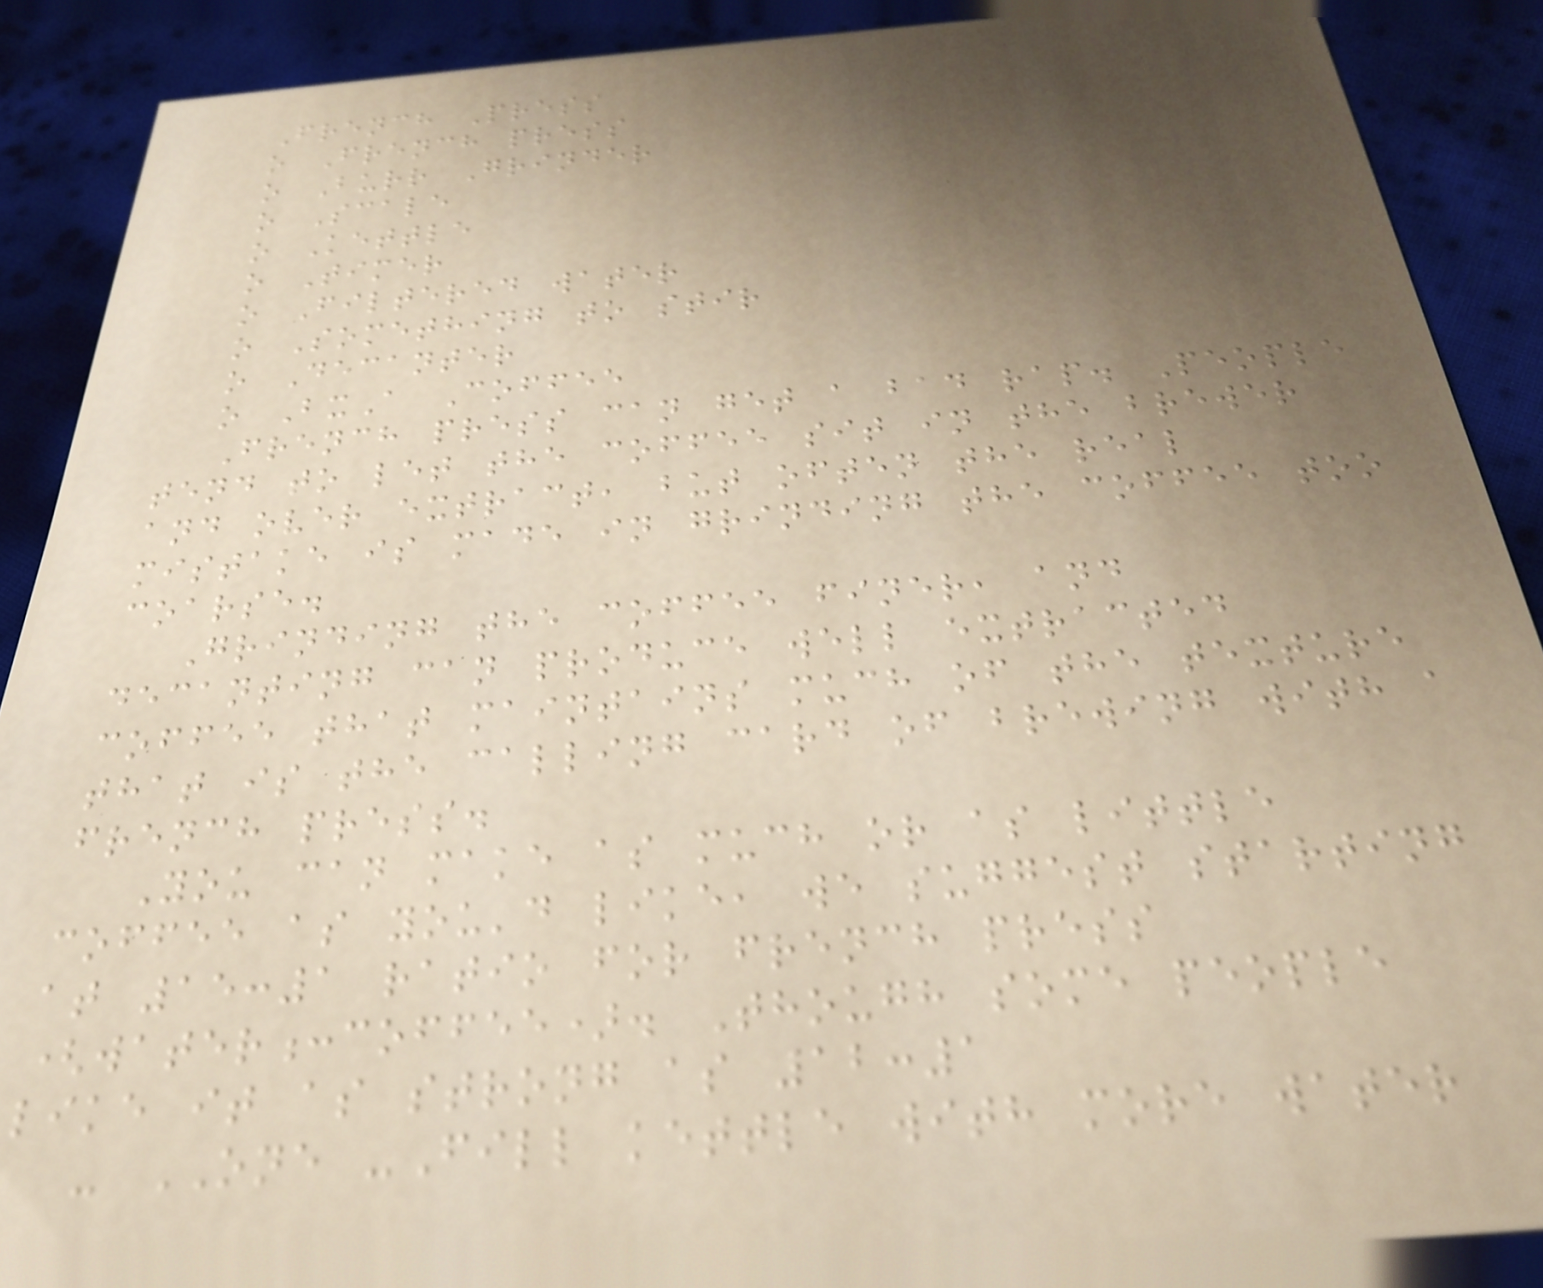French Press
o French press
o Burr Grinder
o Scale
o Kettle
o Timer
o Filtered water
o Something to stir
o Decanter
o BxA Coffee
French press can get a bad rap. People
tend to let the coffee sit in the brewer
and over extract, but often the real
mistake is made in grinding the coffee too
coarse.
Grinding the coffee finer, and
decanting can produce well extracted
coffee that maintains much of the texture
that is the calling card of brewing with a
french press.
You can make as much or as little
coffee as you'd like, we suggest starting
at 15:1 ratio for french press
(water:coffee). Though some people
like it as strong as 12:1
- ONE -Fill kettle with more water
